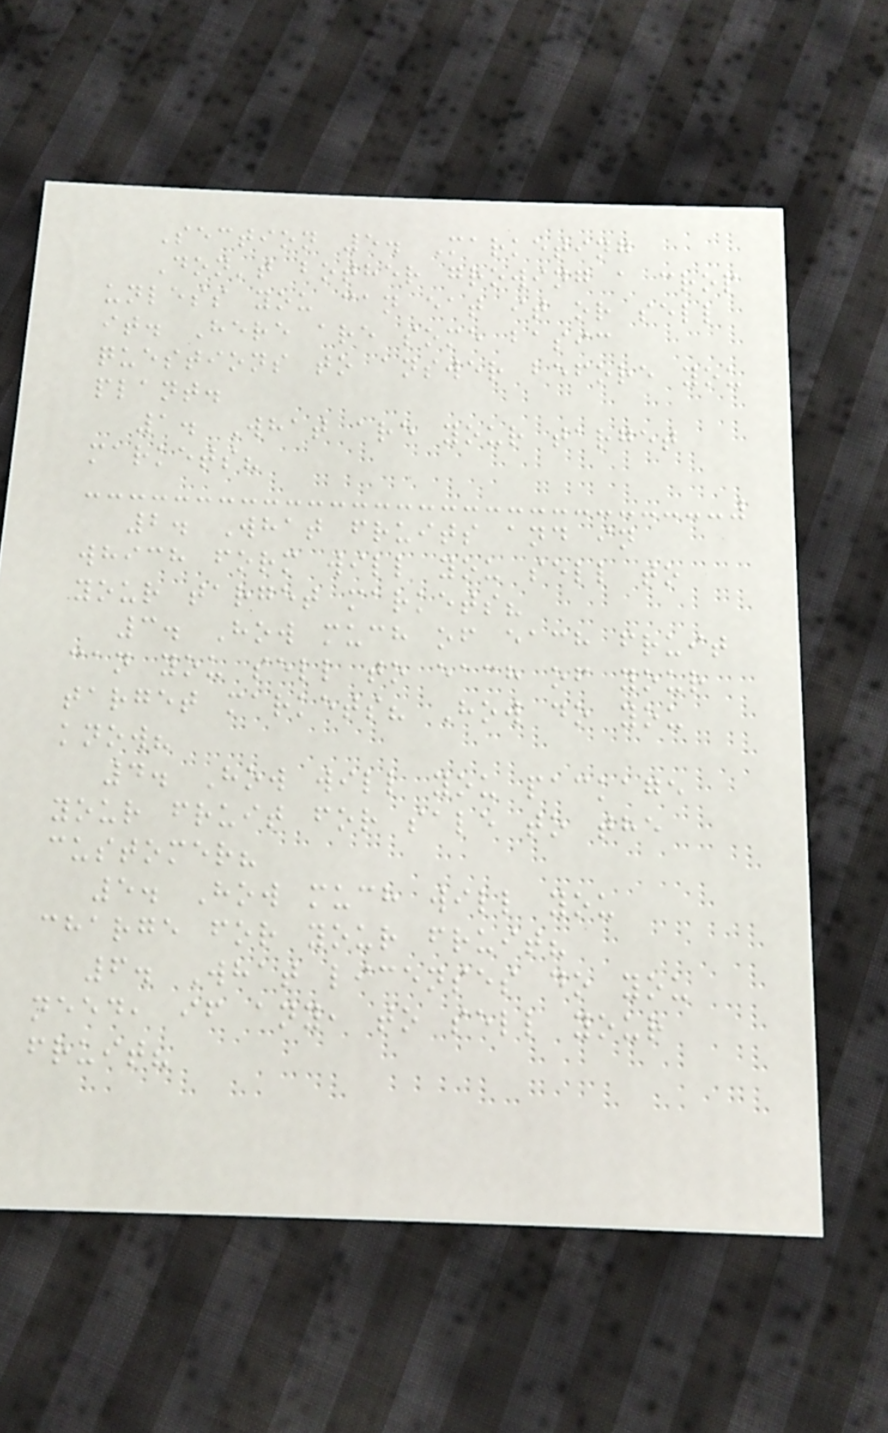Section 5. Marketing
Don't bother growing a crop
unless you can eat it or sell
it. Here are some basic
questions to answer before you
plant.
1. What are your target
markets?
2. What fruits and in
which form will you sell to
your target markets?
3. How much of each fruit
can you sell to each of your
target markets? How do you
know?
4. How will you package
your fruit for sale to the
customer?
5. How much will you
charge for your fruit?
6. What licenses do you
need, if any, to sell your
fruit?
